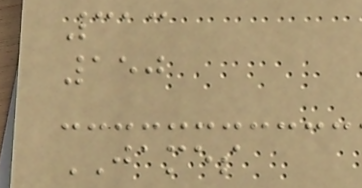313
150
JAMES
